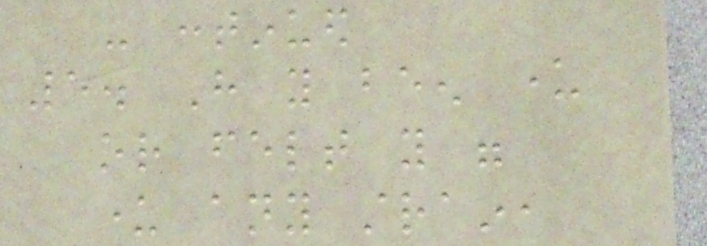- continued
5. Have you been under
or felt you were
under any strain,
